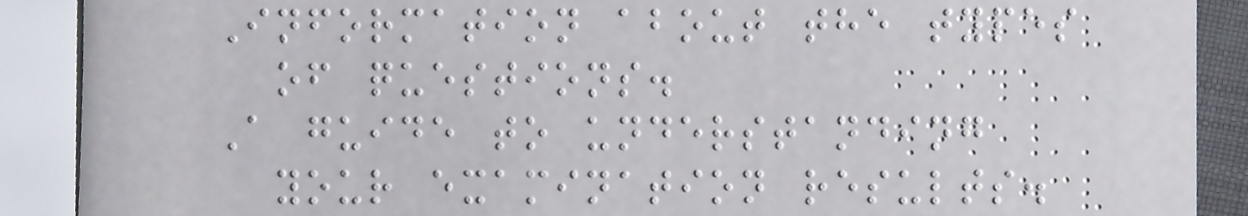Information about the types
of questions.
A guide to understanding
your examination results.
